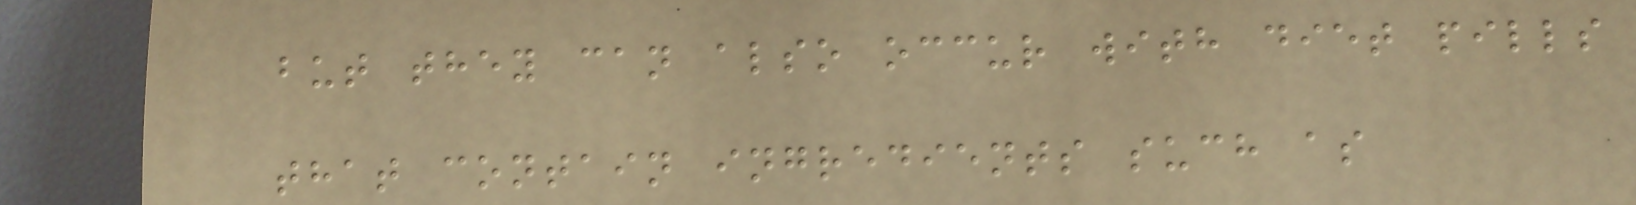but they can also occur with diet pills
that contain ingredients such as
